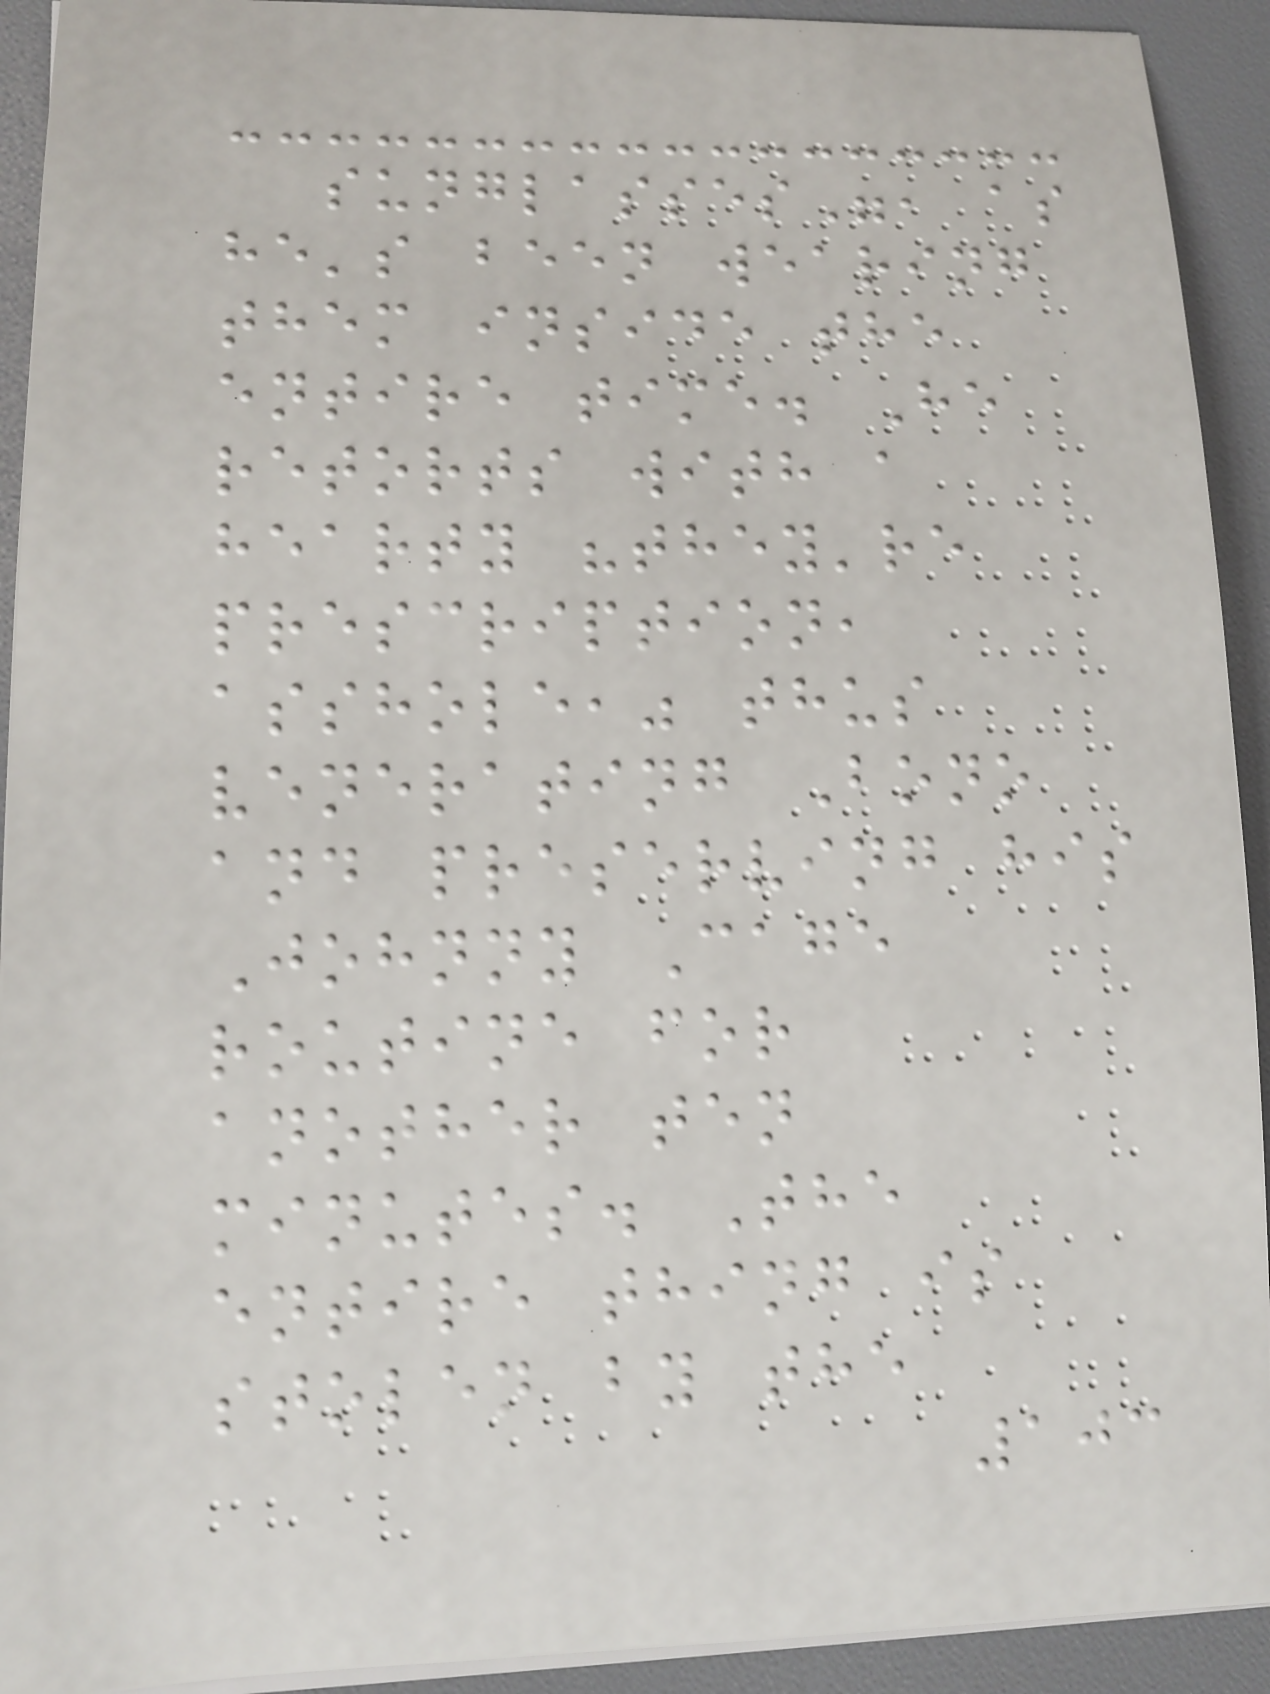sunglasses", as
he's been wearing
them inside the
entire time. He
retorts with a
hearty "they're
prescription,
asshole," thus
venerating Bono
and preserving his
Johnny Cage
routine for
another ten
minutes. The
entire thing is
stolen by the
103
